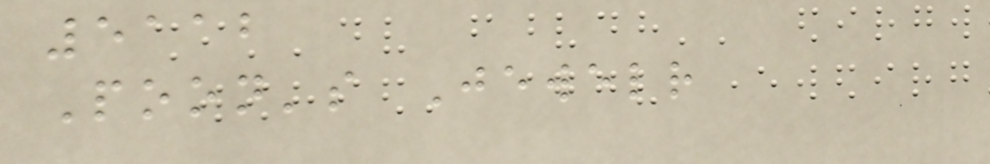5112
Poon's Jewelr
